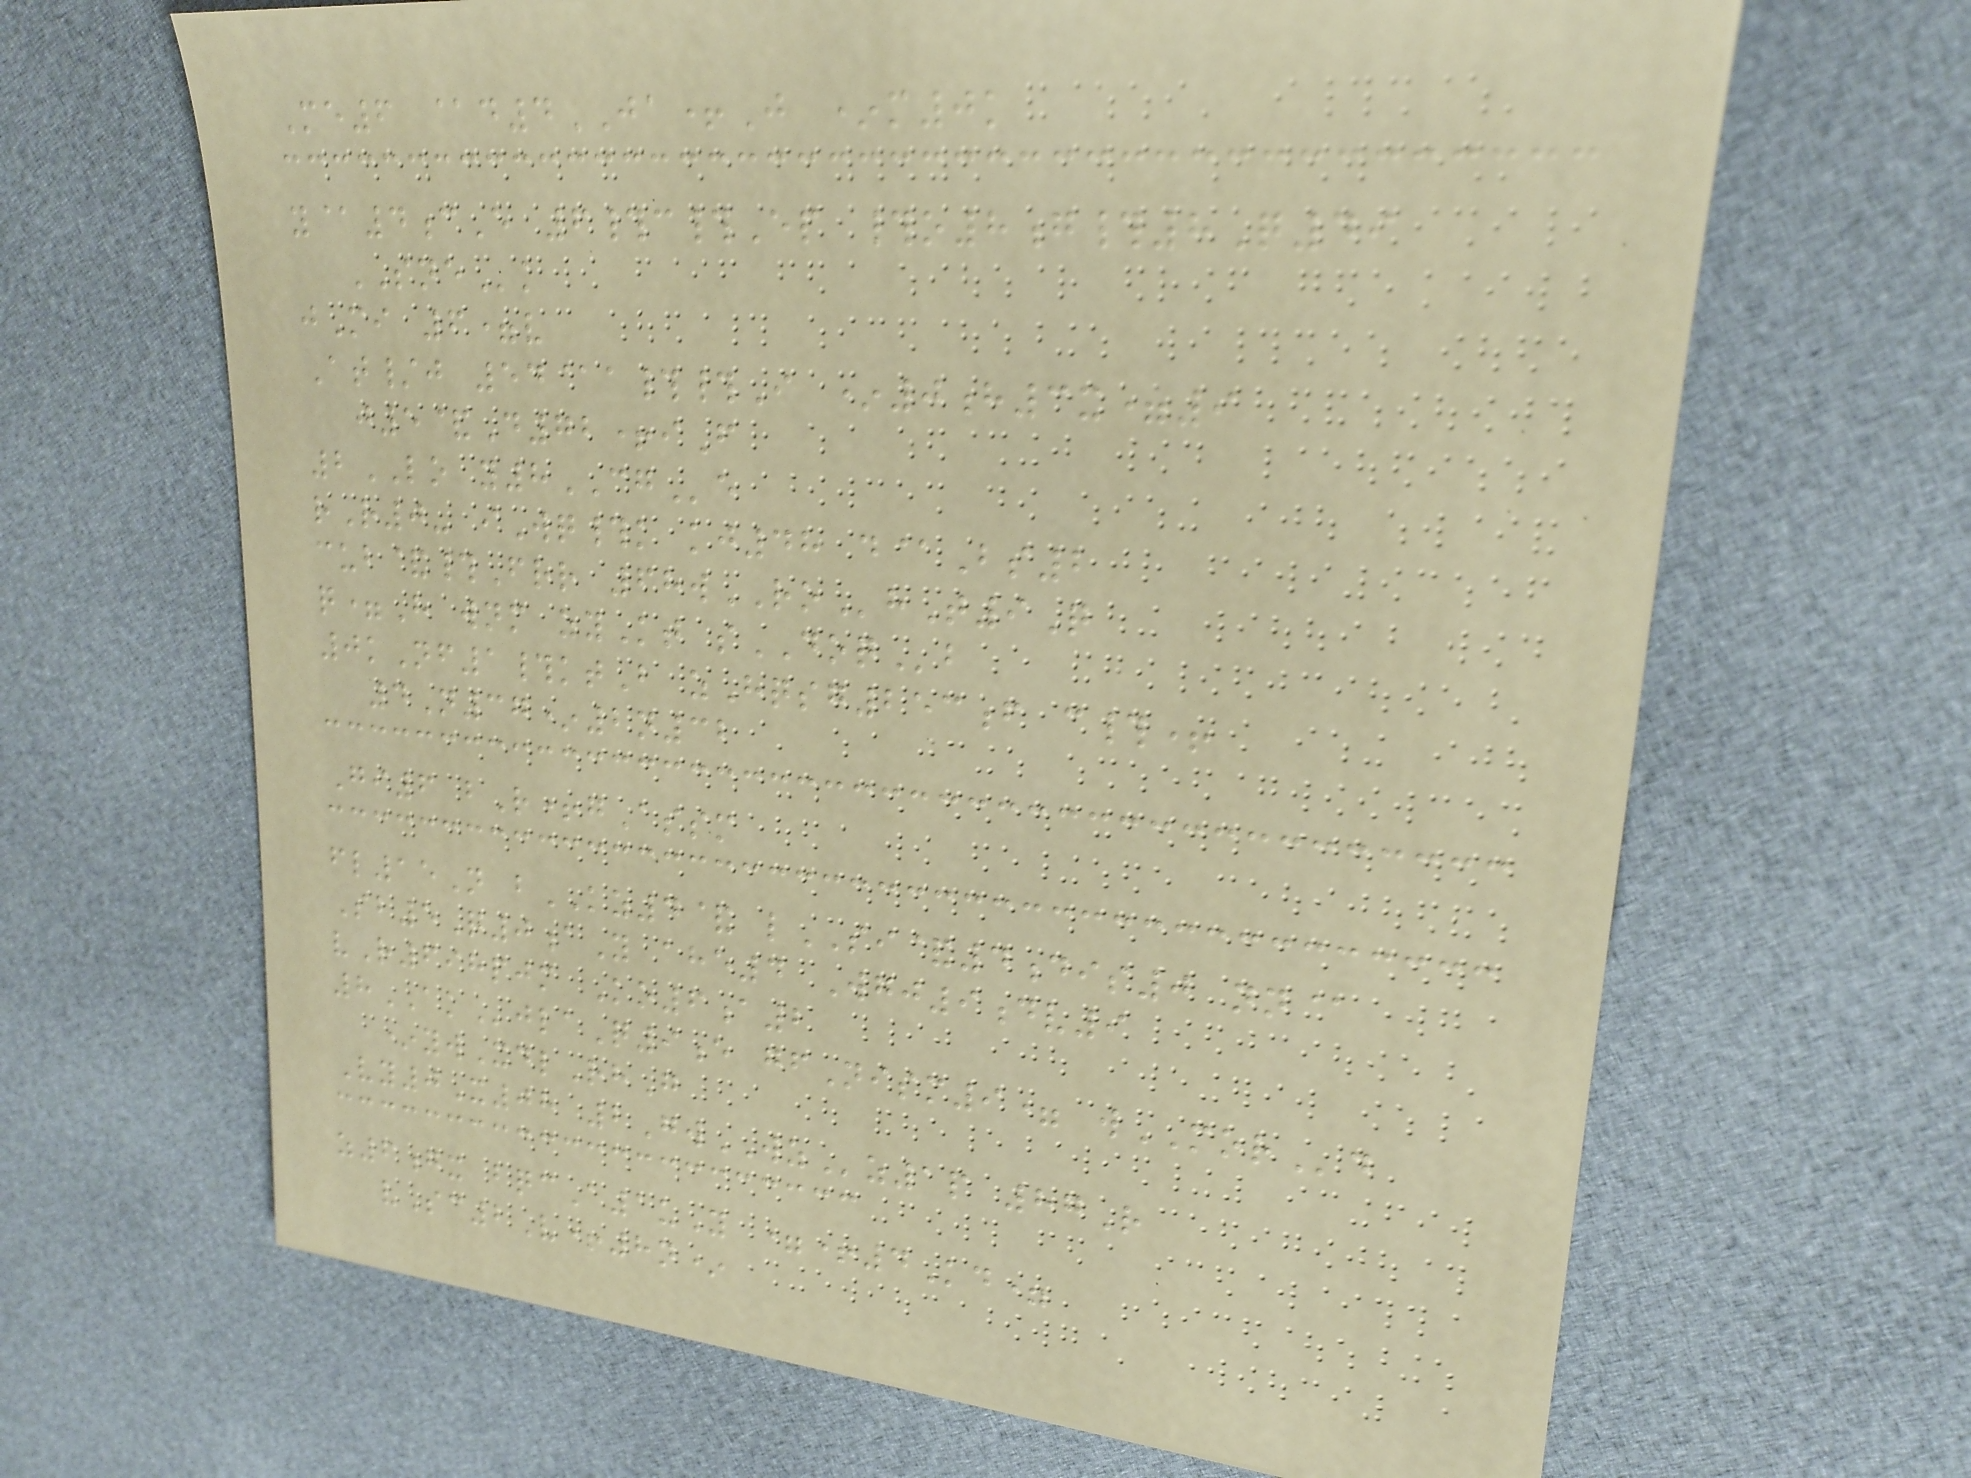Me6 @d4JA+J *m0k
y@4cE 6#c#Ep #o8g#8Q49
SNEk
jMi 6=v
At/j 54@a##I *0h3x=9
j5&D72+iF
2LO y8CGe
rR0- iWq#k kj48 d@Bs2
cub&#Frr 68wROhT9Q
q=H wnm zyKt sDOQb
0kNf1#ktB zHqsg253f c#+
4N37*2n32
Gi6 bR+gAssm
fl15N bKZ4& lSI&4dis0 nn@
Sb5Q0aY ahe4 Wgj9dv9
vR698pjm Ko6a2
8AKjlaQ9e gfNism9= wMORd
*ywXdlRhG
Vy0X08 2GwWZz1p 87R
z6gx bqcA1uY =+4Kd=
vSc2V+8n*
